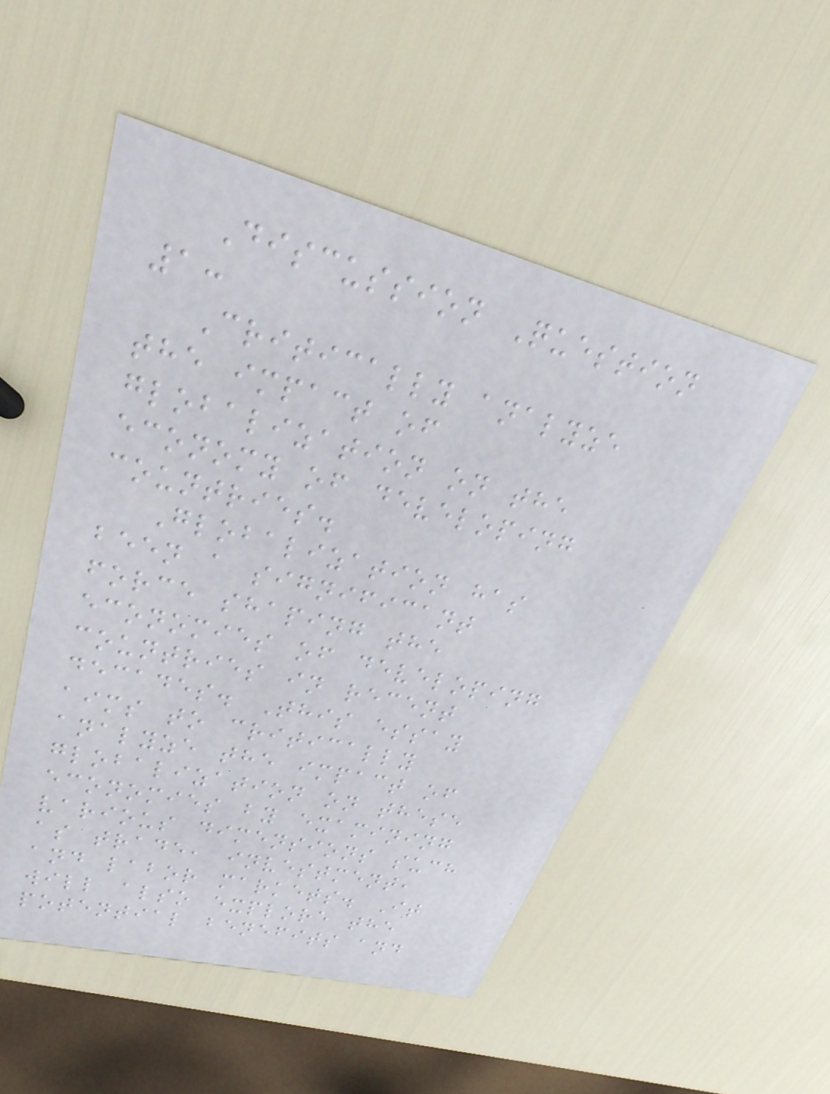Discussion Question
1:
Critically analyze
the impact of
globalization on the
economy of developing
countries.
Globalization has
been a significant
force shaping the
economies of developing
countries in recent
decades. This essay
aims to critically
analyze the impact of
globalization on these
economies by examining
various dimensions such
as trade, investment,
and labor markets. It
will also explore the
potential benefits and
